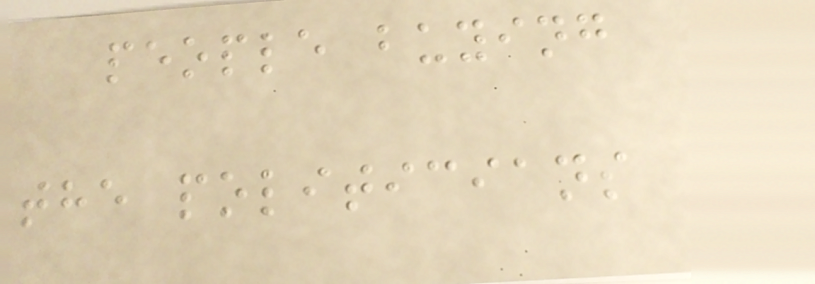people buying
the politicians
